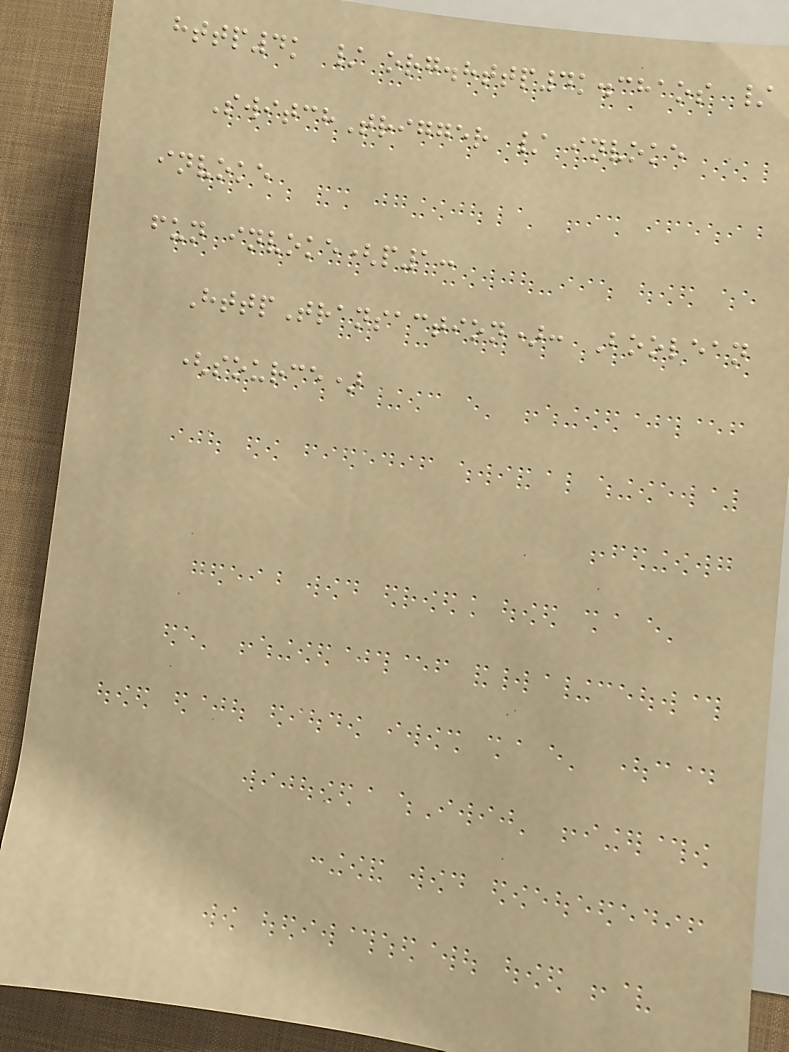http4k / org.http4k.chaos /
SwitchTrigger / invoke
invoke
fun invoke(p1:
HttpTransaction): Boolean
(source)
